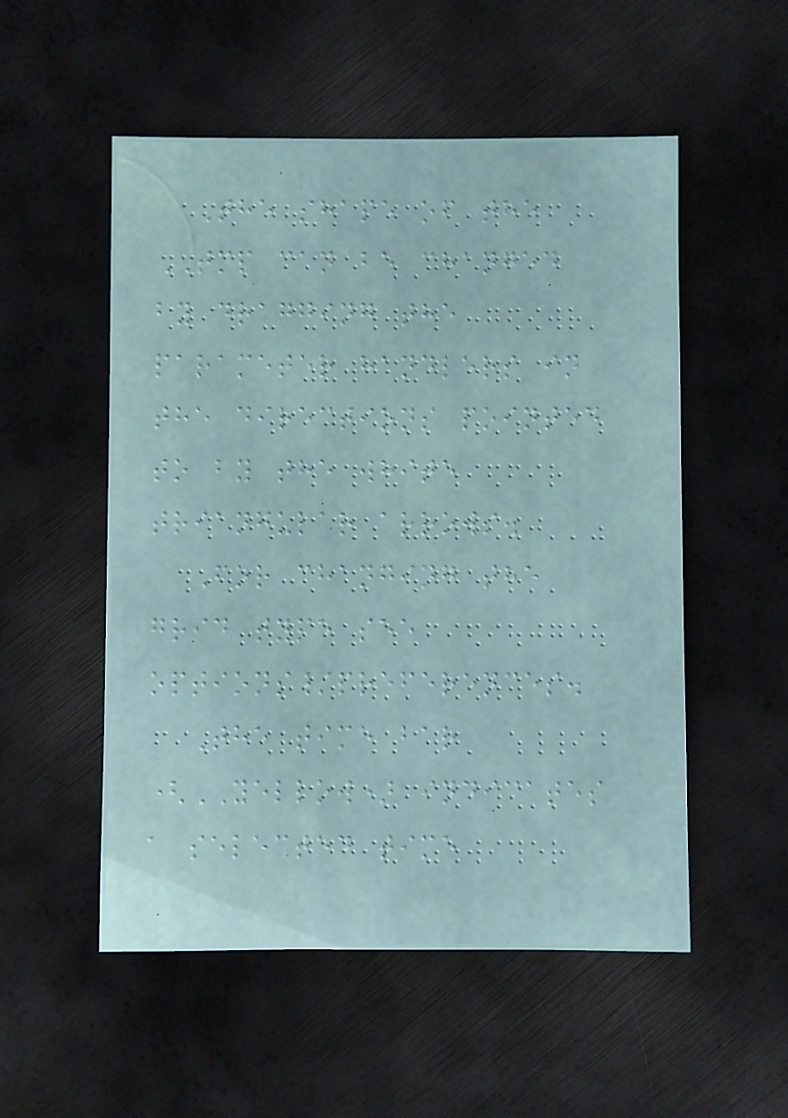The shape of the
TMP can be changed
by dragging the
parameter handlers in
the directions pointed
to by the white
triangular arrows.
For changing the
grid type see
options/preferences.
The time bar
(YELLOW) indicates
a selected time
